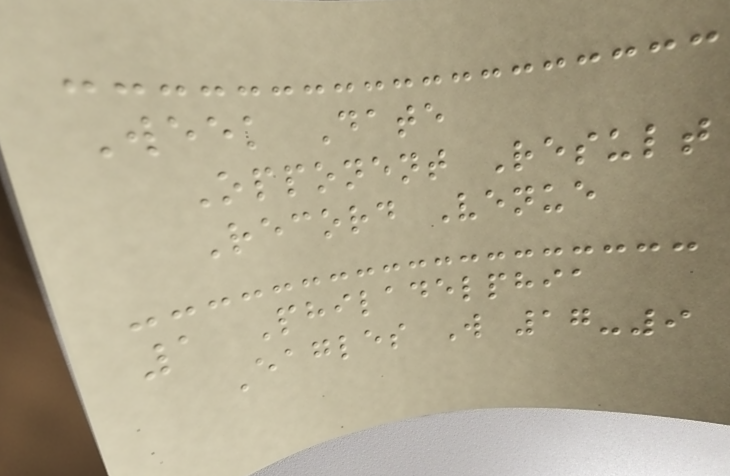Week Date
Opponent Result
Record Venue
1 Philadelphia
Eagles W 17-9
